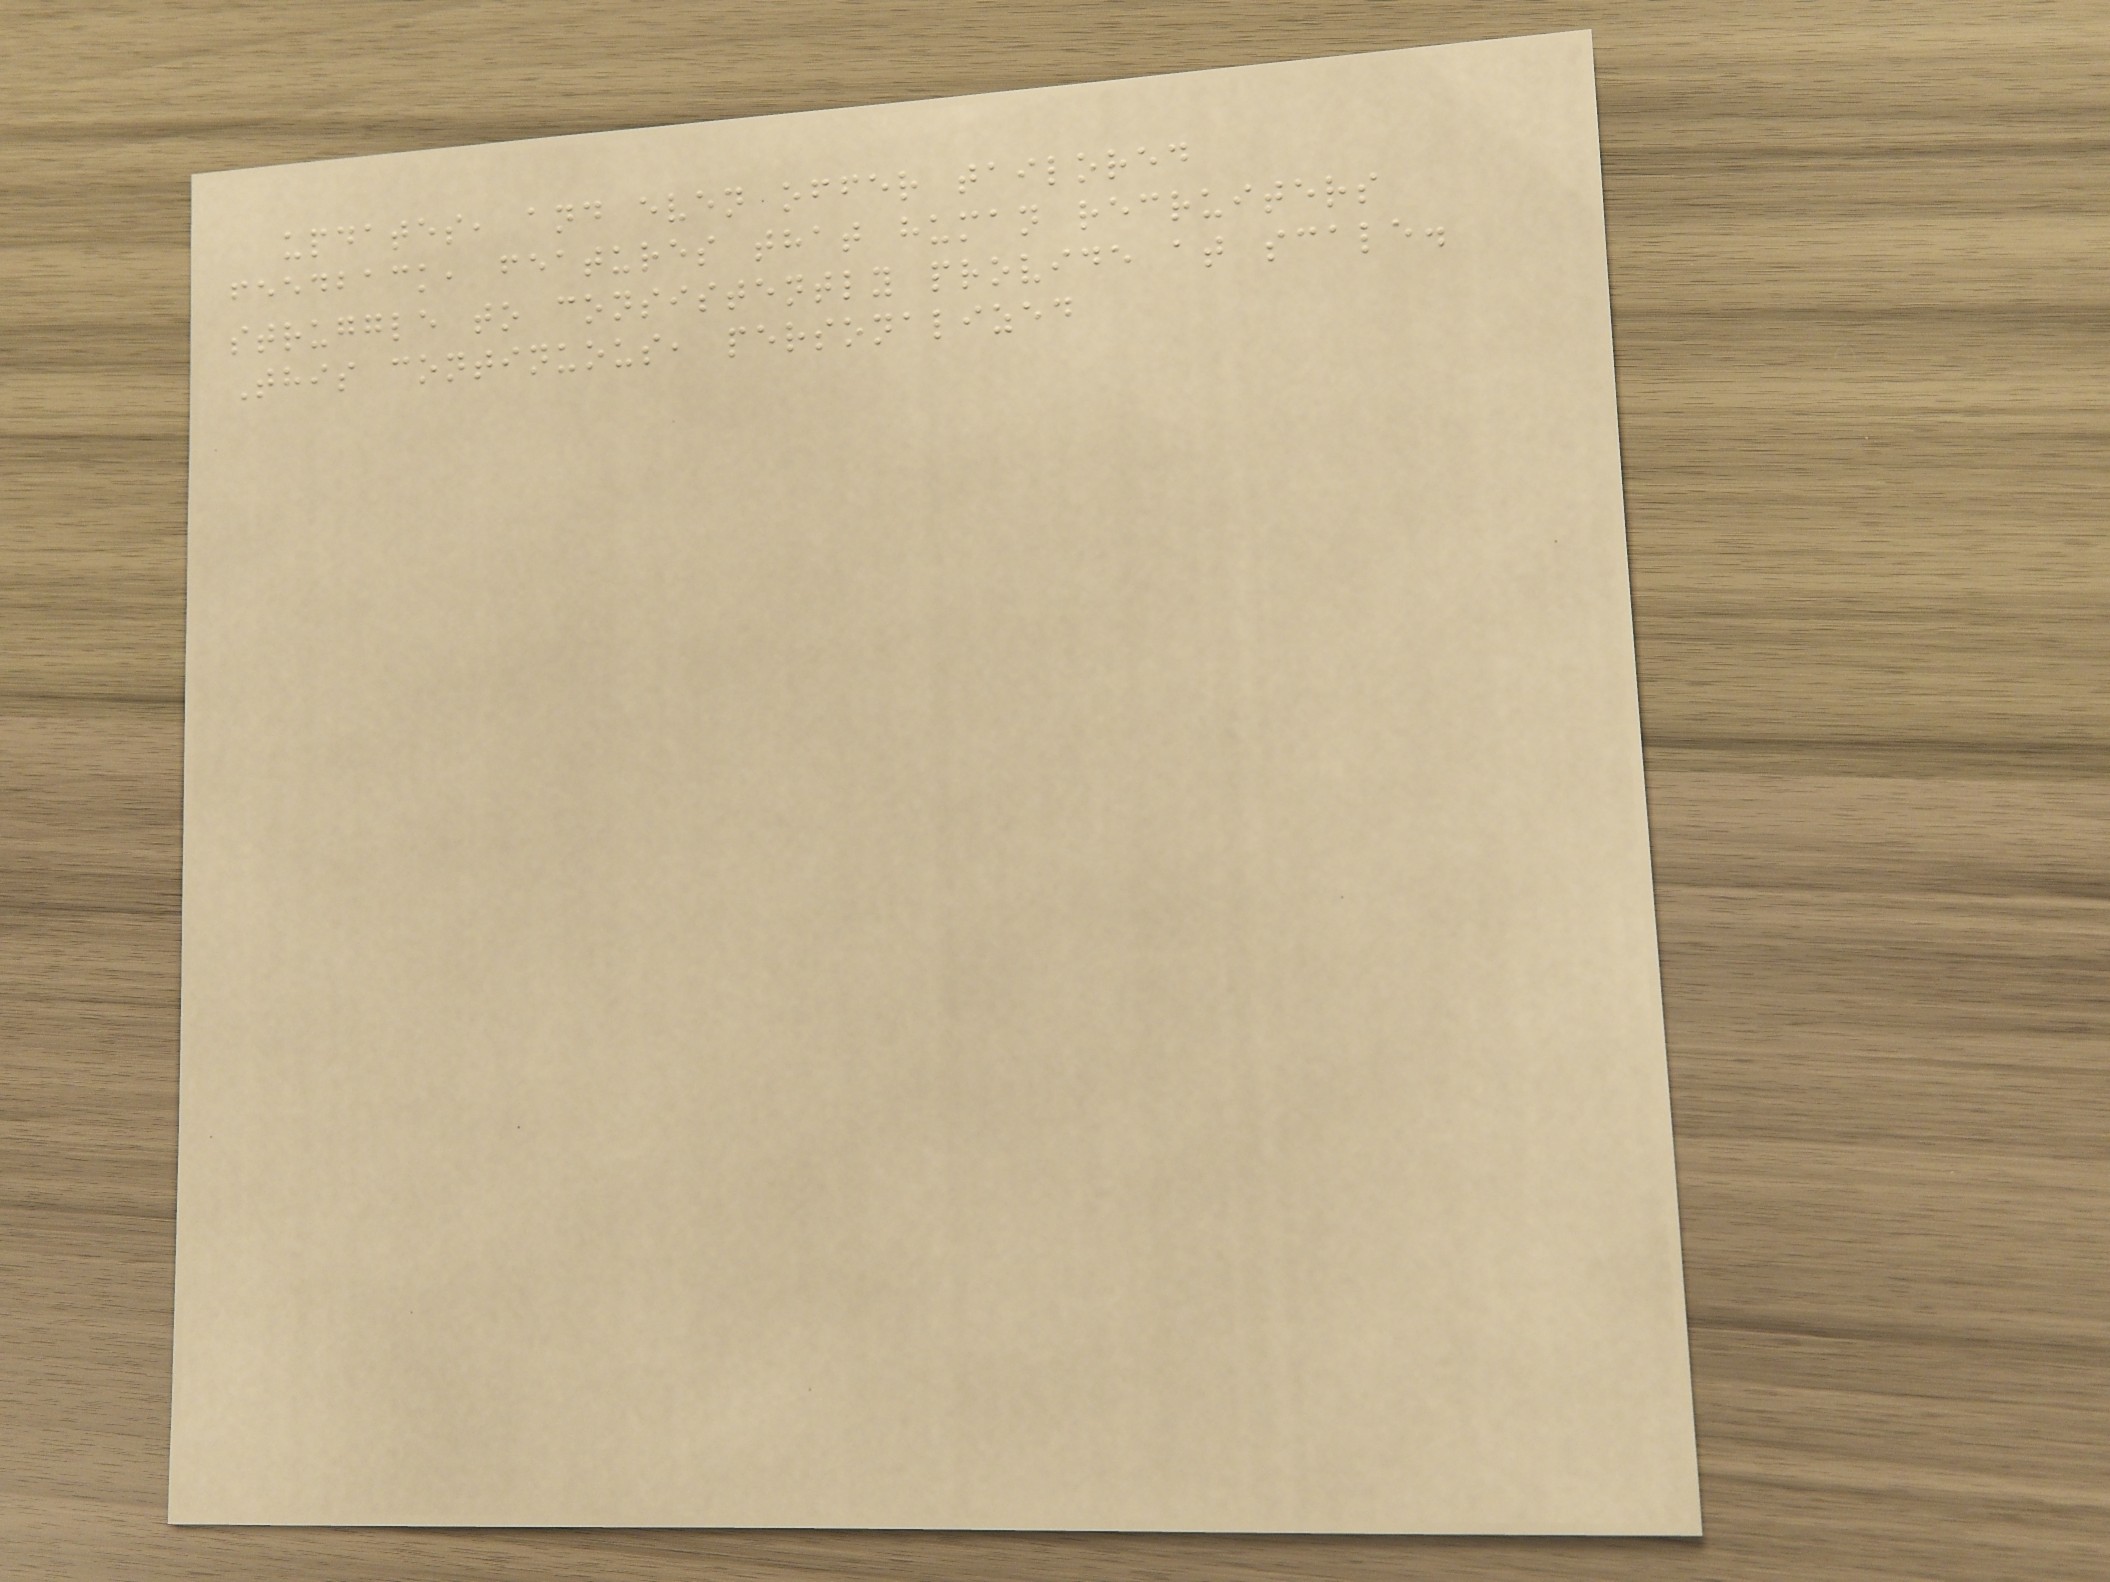updates, and even offer tailored
feedback, features that human recruiters
struggle to consistently provide at scale.
This continuous, personalized
